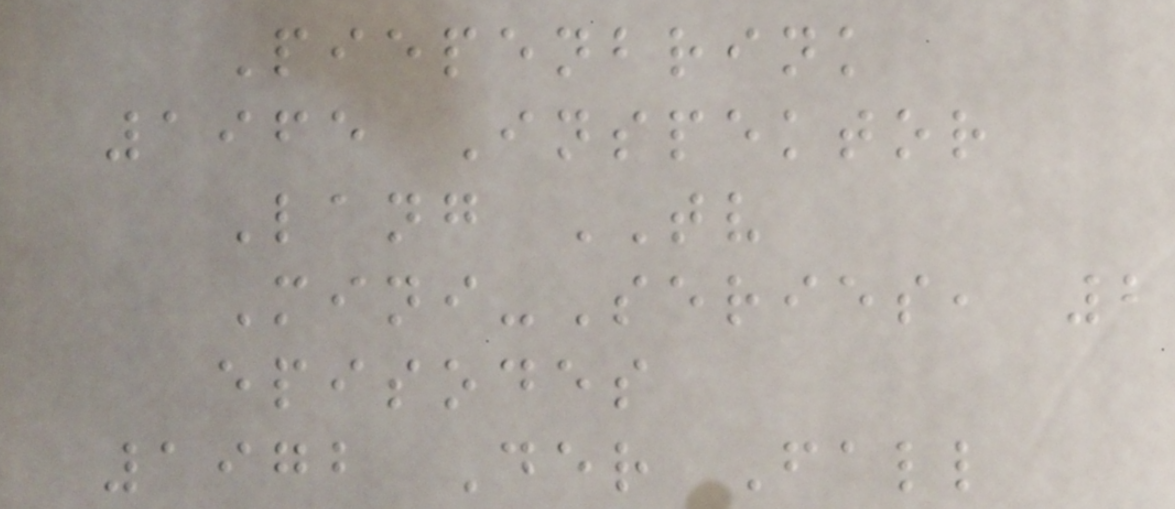Piepenbrink
1965 Inspektor
Lang TV
Mini-Series, 2
episodes
1972 Der Fall
